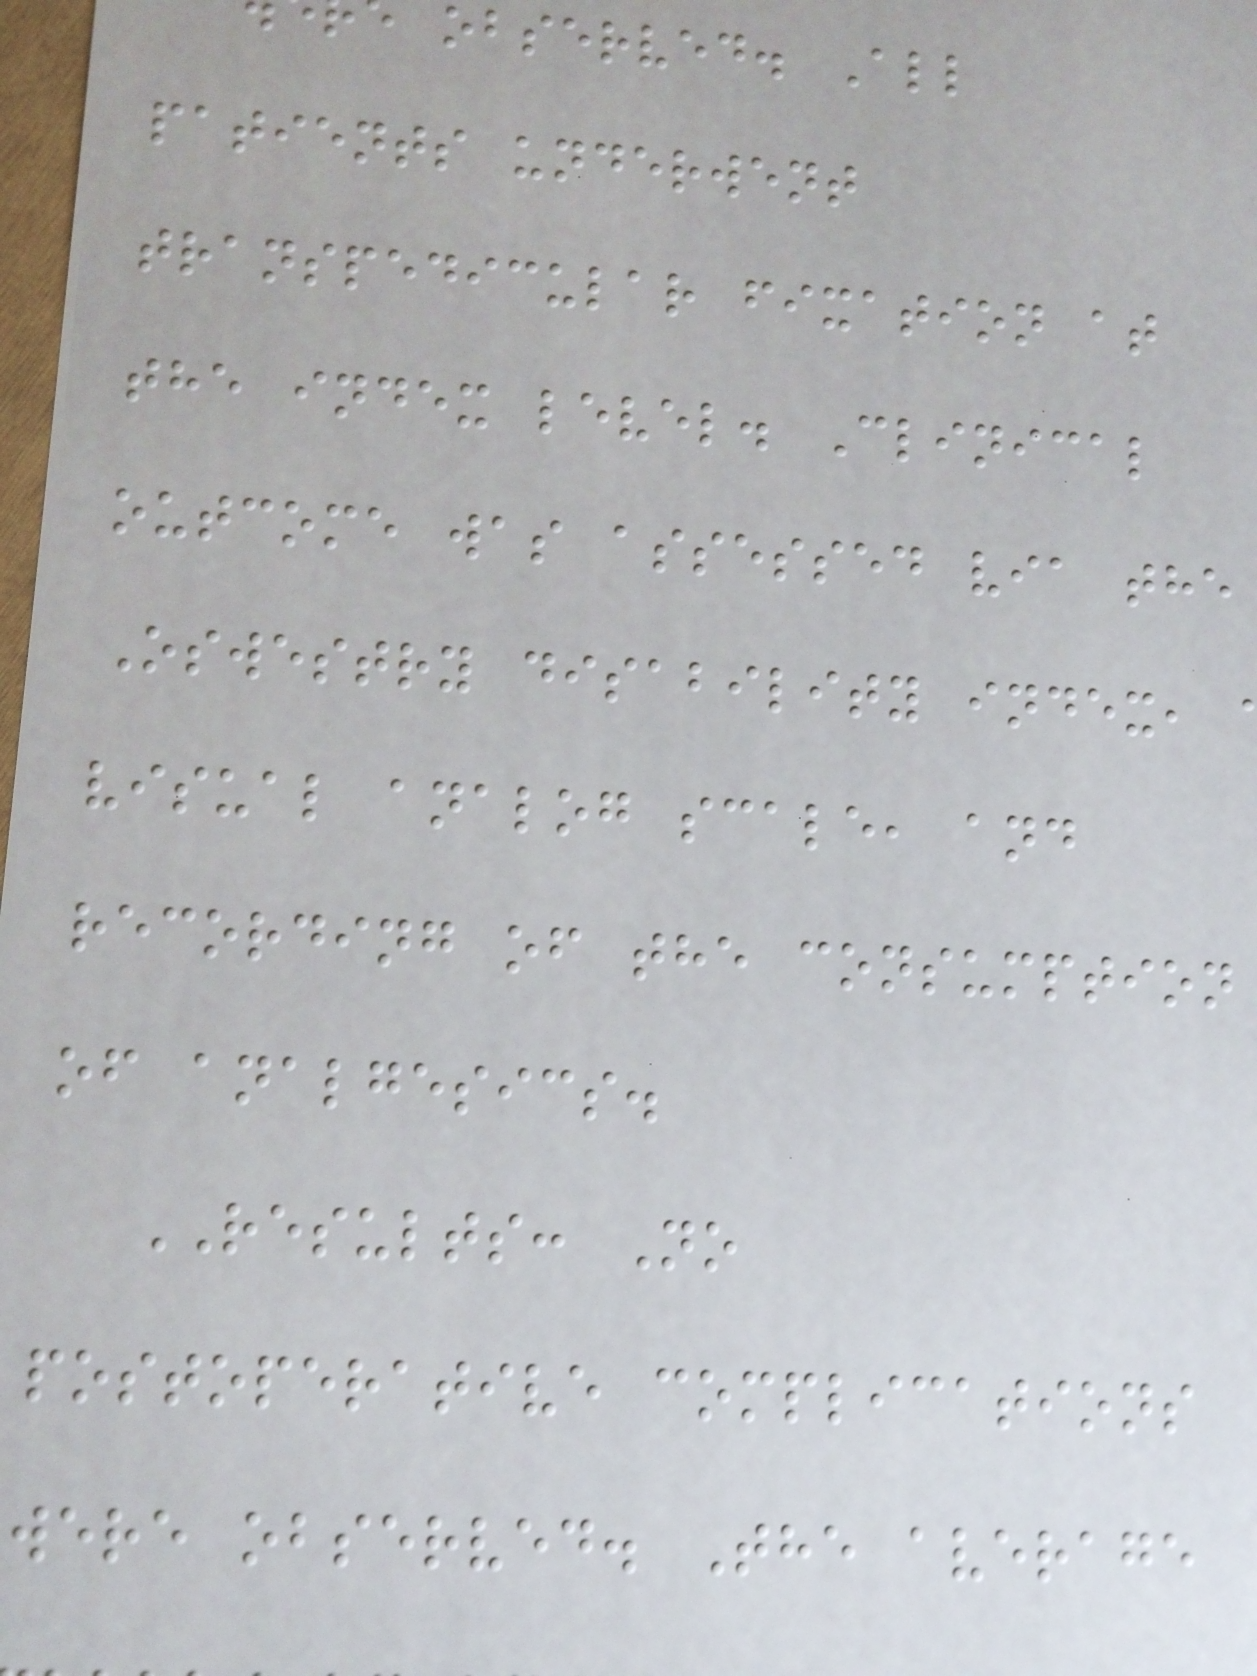observed. All
patients underwent
transpedicular fixation at
the index level. Clinical
outcome was assessed via the
Oswestry disability index,
visual analog scale, and
recording of the consumption
of analgesics.
RESULTS: No
postoperative complications
were observed. The average
